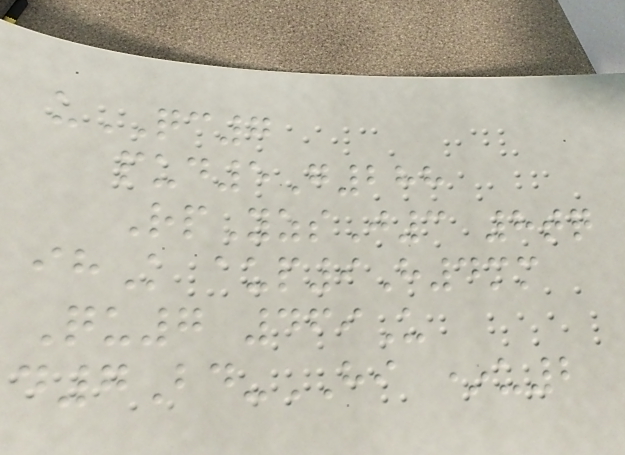uQC7
pud5G288
RpYzsJ3 8tq
ihK aup9H4mm
Qu7 469U
d7Bd-HI *u2
